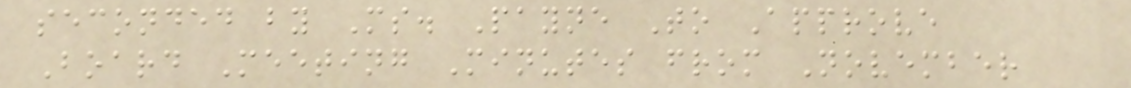seconded by Ms. Payne To Approve
Board Meeting Minutes from November
